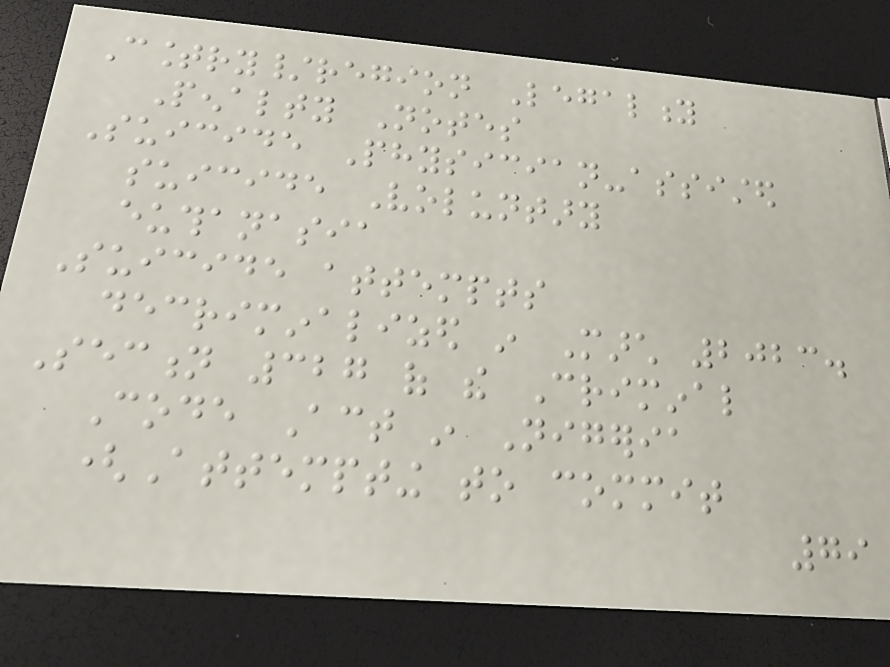Country/region Legality
Penalty Notes
Suicide Physician-assisted
suicide Voluntary
euthanasia
Suicide attempts
decriminalized in March 2023.
Section 327 of the Criminal
Code Act in Nigeria
(Attempting to commit
79
